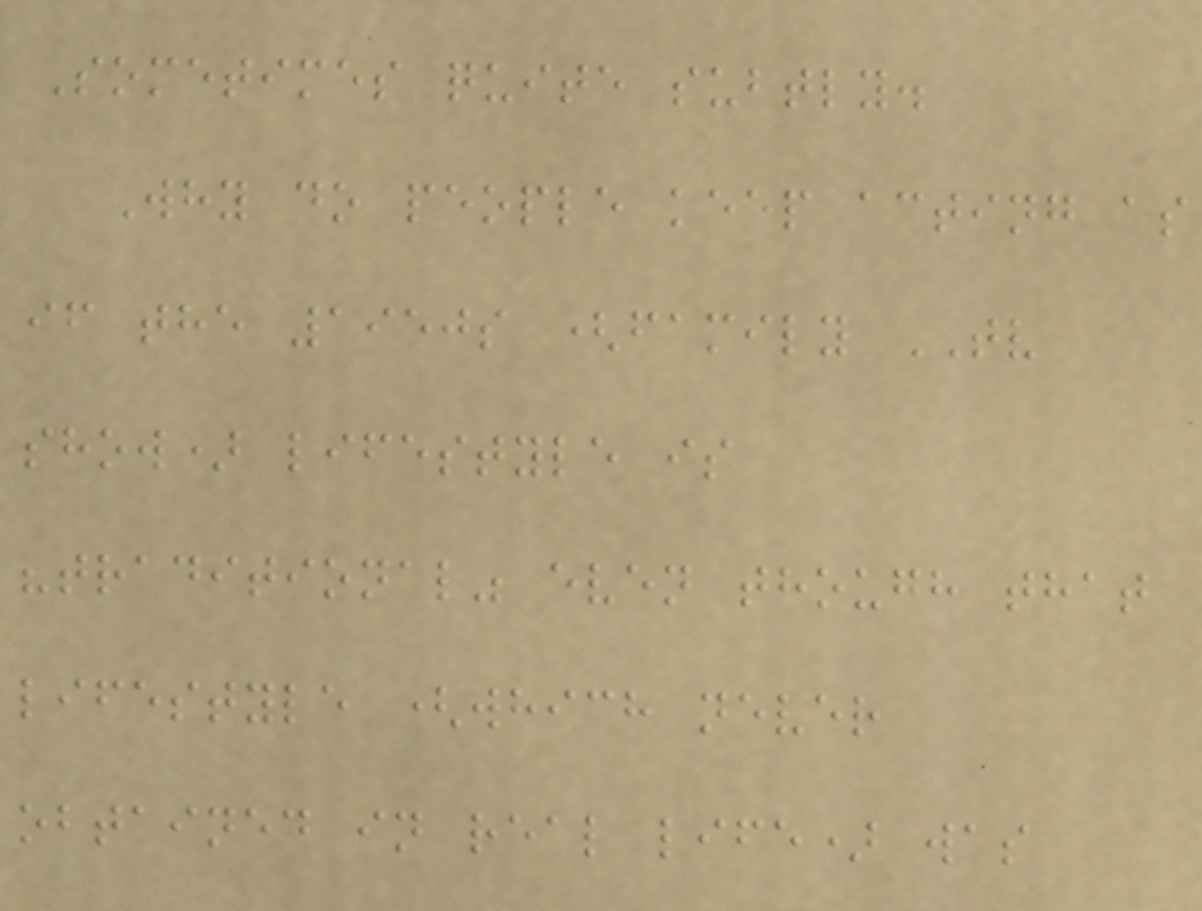Sometimes quite subtly.
Why do people keep acting as
if the 1950s (family TV
show) lifestyle is
"traditional" even though that
lifestyle (which never
obtained in real life) was
